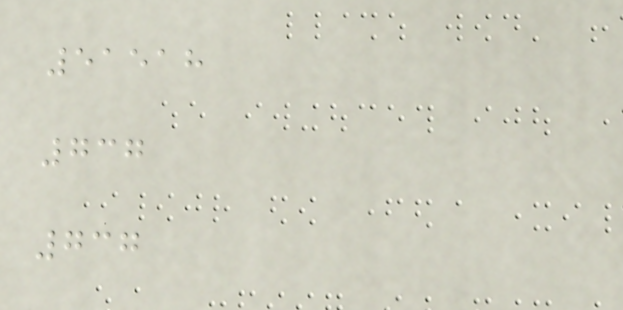51518
737
737
